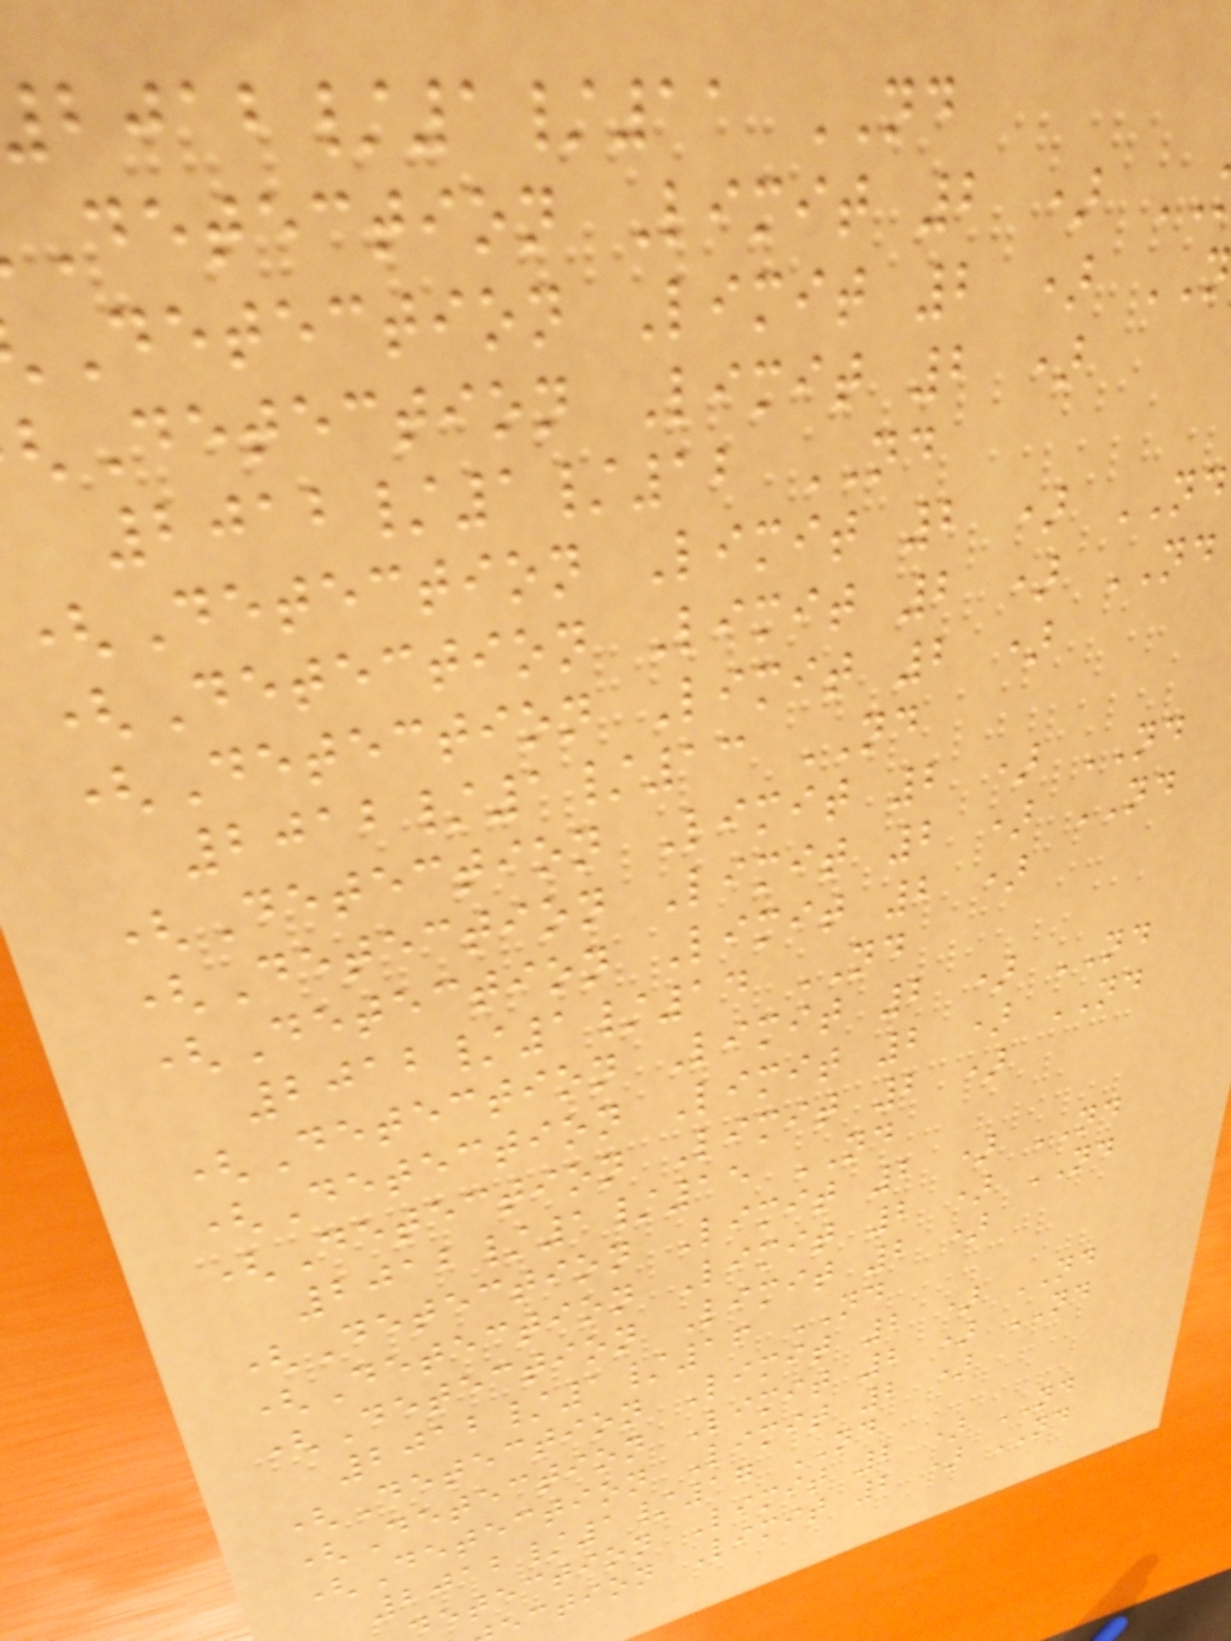/1/11 ND
Detection Limit 2 )
Detection Limit 2 )
Detection Limit 2 )
2012/1/12 ND
(Detection Limit 2 ) ND
(Detection Limit 2 ) ND
(Detection Limit 2 )
2012/1/13 ND
(Detection Limit 2 ) ND
(Detection Limit 2 ) ND
(Detection Limit 2 )
2012/1/14 ND
(Detection Limit 2 ) ND
(Detection Limit 2 ) ND
(Detection Limit 2 )
2012/1/15 ND
(Detection Limit 2 ) ND
(Detection Limit 2 ) ND
(Detection Limit 2 )
2012/1/16 ND
(Detection Limit 2 ) ND
(Detection Limit 2 ) ND
(Detection Limit 2 )
2012/1/17 ND
etection Limit 2 ) ND
ction Limit 2 ) ND
